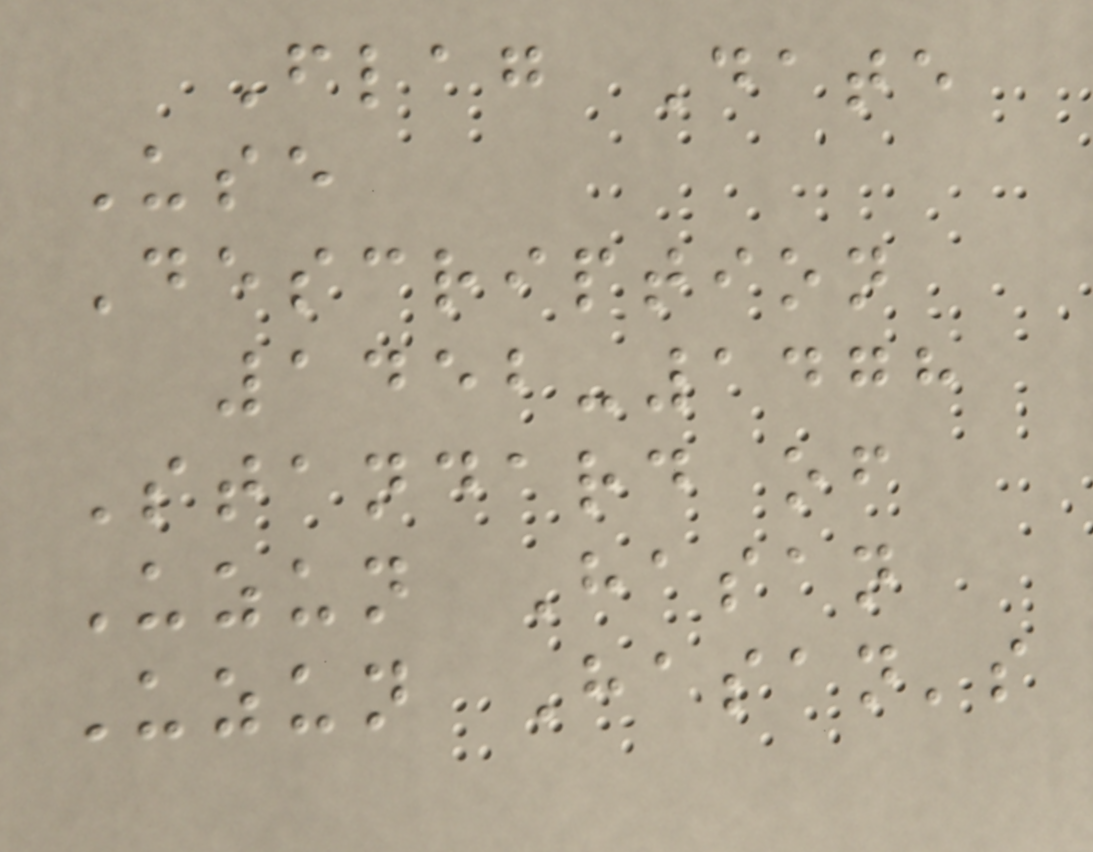Flag Date
Use
Description
1452-1478
Standard of
Uzun Hasan
Uzun Hasan's
